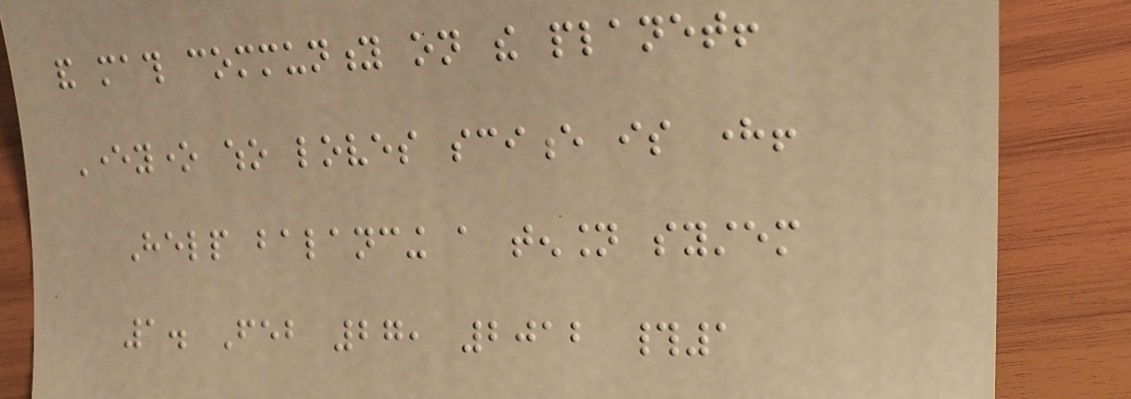and math community on the planet!
Everyone who loves science is here!
Help balancing a tension system
1. Feb 27, 2012 #1
